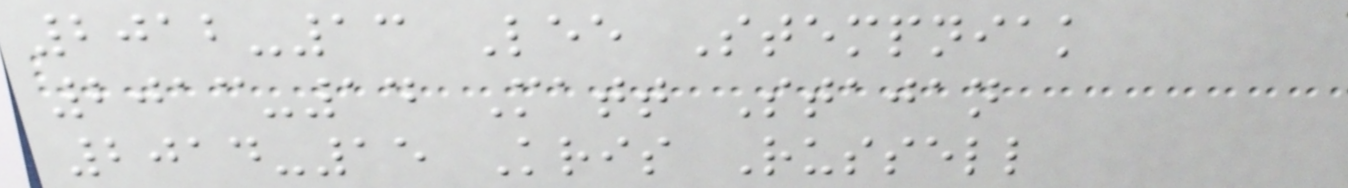2012-13 Lee Stempniak
2013-14 Matt Stajan
2014-15 Kris Russell
